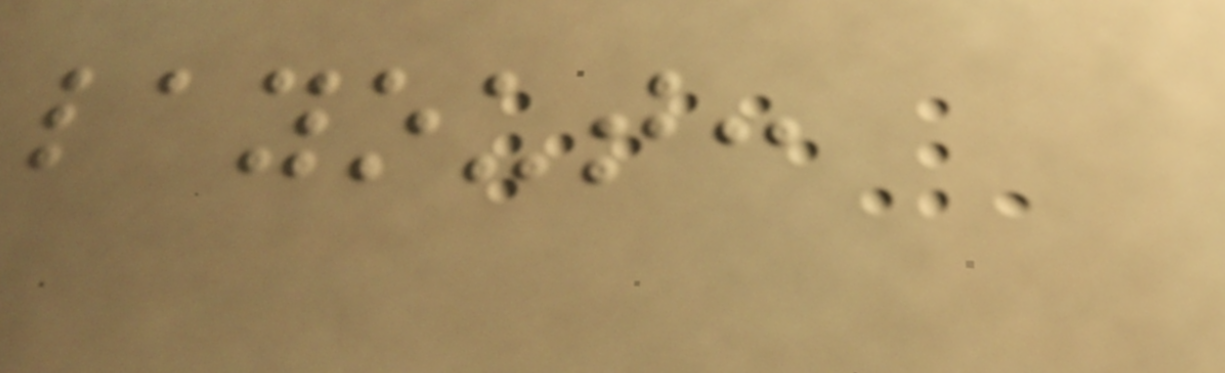layout:
